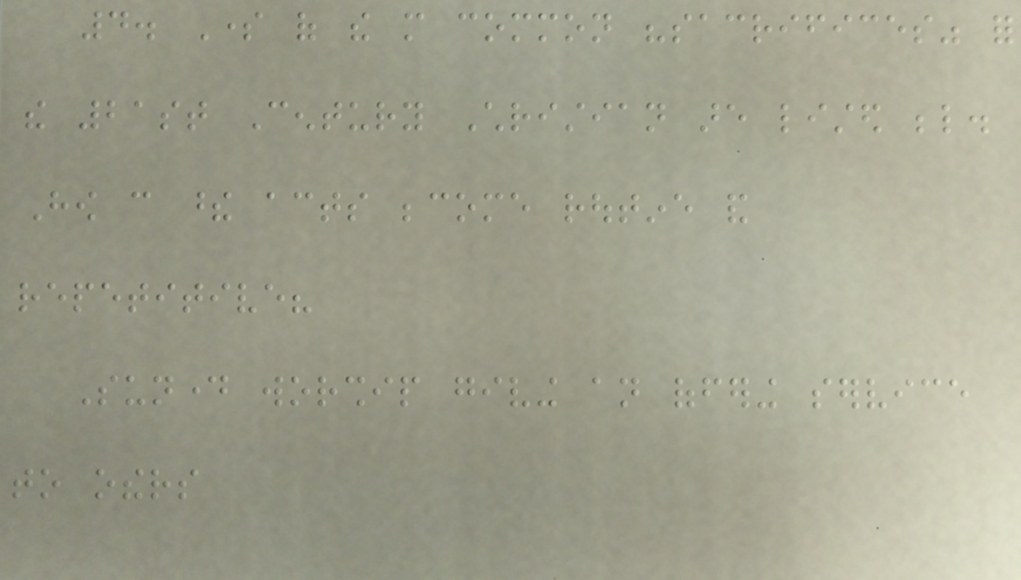4. Some of the more common "sacrifices" for
the 21st Century Christian are listed below.
How can these acts become routine and
repetitive?
Sunday worship giving an offering service
to others
